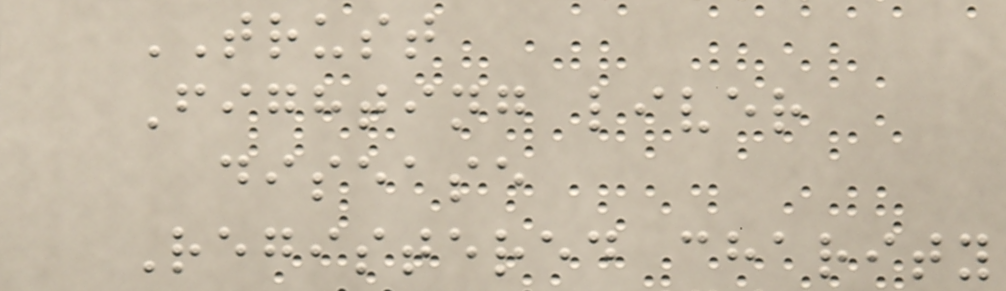TRUST
Fighting liver
disease
Registered charity
